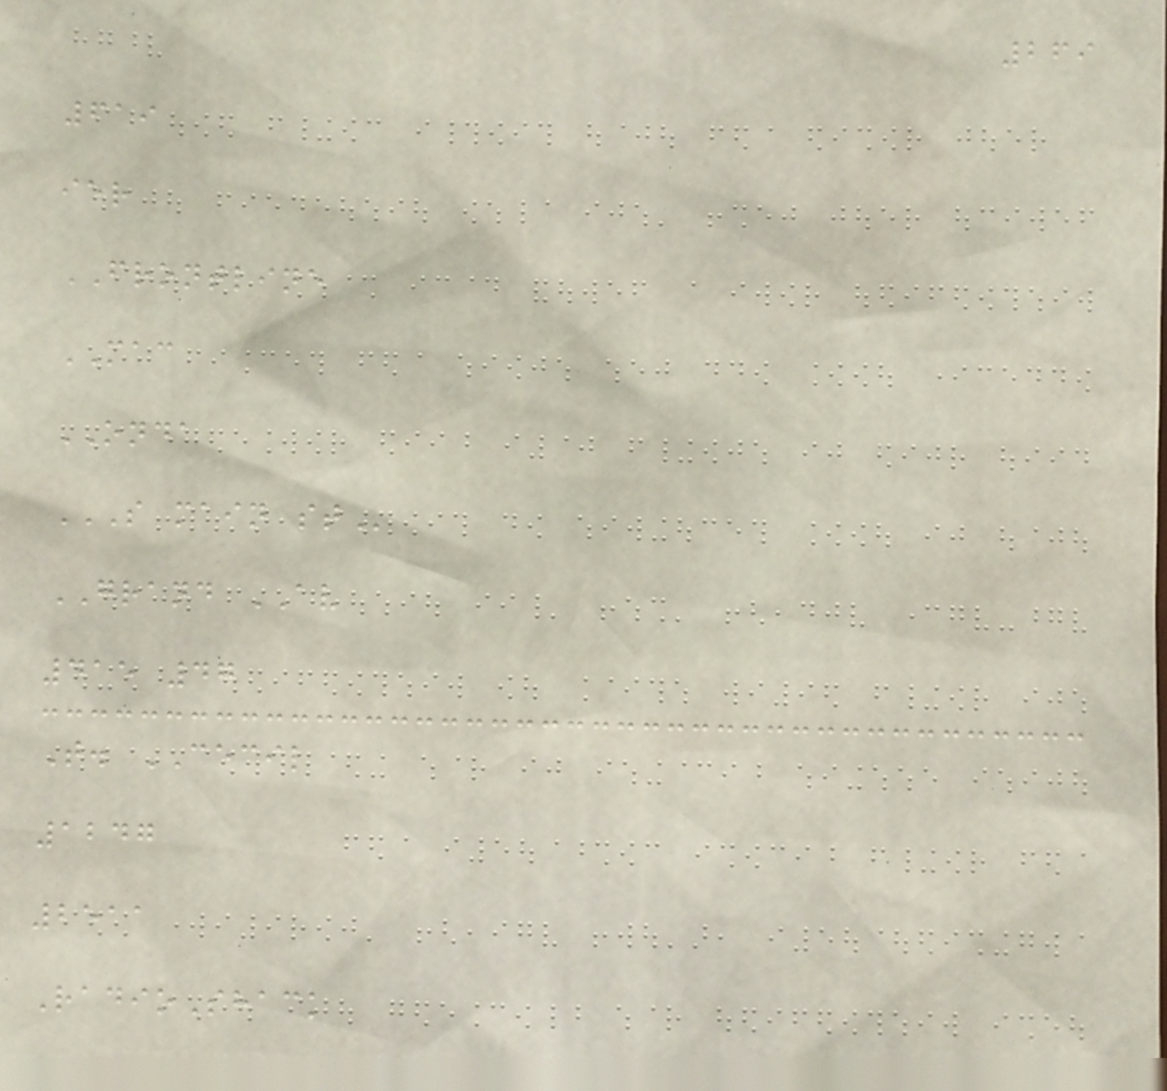269
619
ier
FRONTLINE
MAC
ONDA
S MAIN ST
GRAND AV
415 47
T. CECIL
1247
2511
RadioShack
